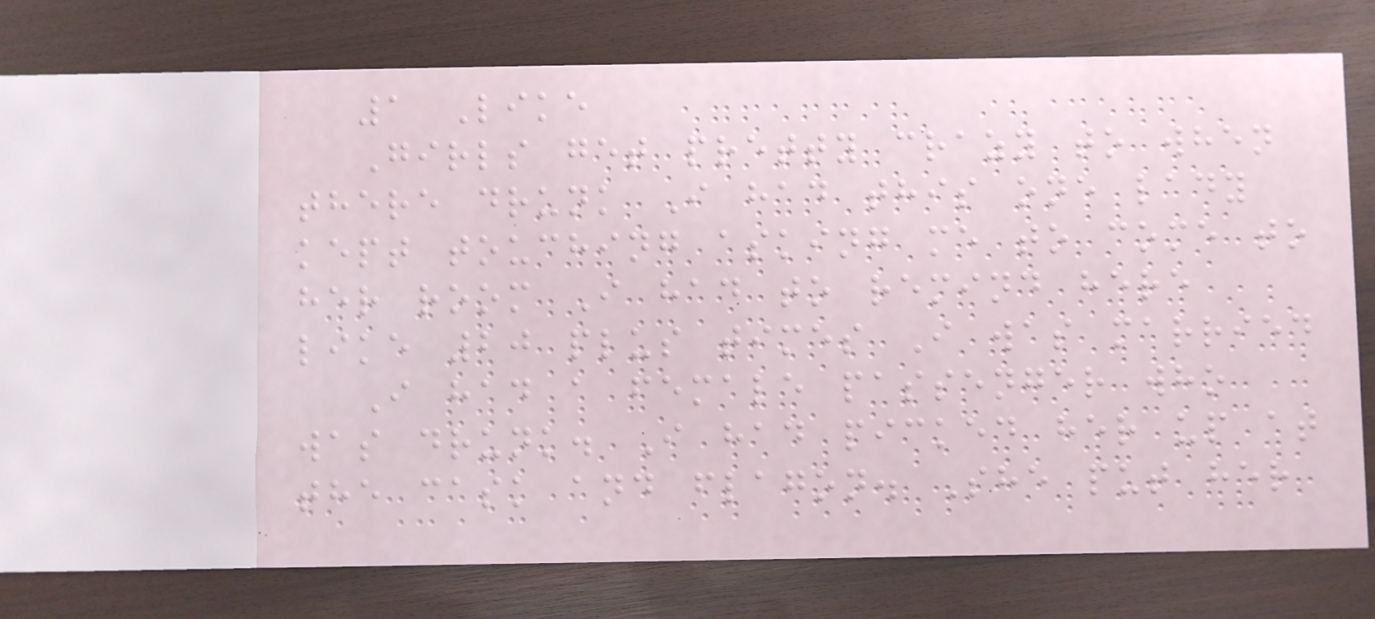1 Like
Girls get pretty crazy to when
there drunk I had this one lady
kept touching asking me to come to
her room I had to remind here
like 20 plus times I was married
I had a female passenger who
was drunk. I had picked her up at
the cask and flagon. She put her
